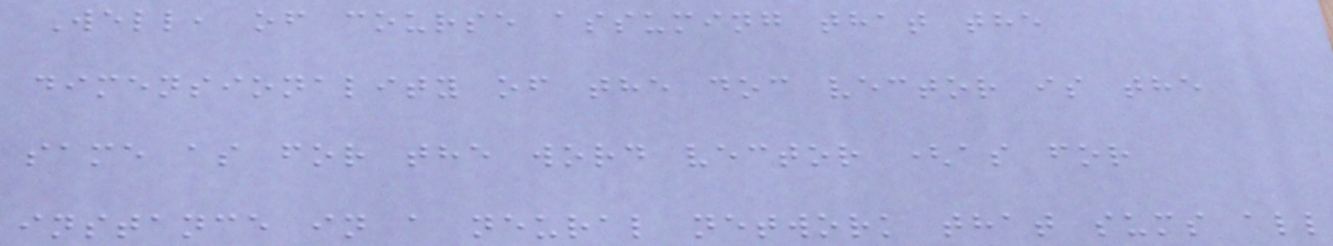Well, of course assuming that the
dimensionality of the doc vector is the
same as for the word vector (as for
instance in a neural network that sums all
